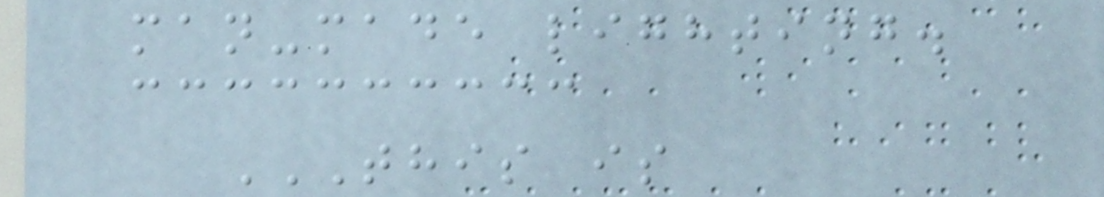man-made lighting.
THIS IS
